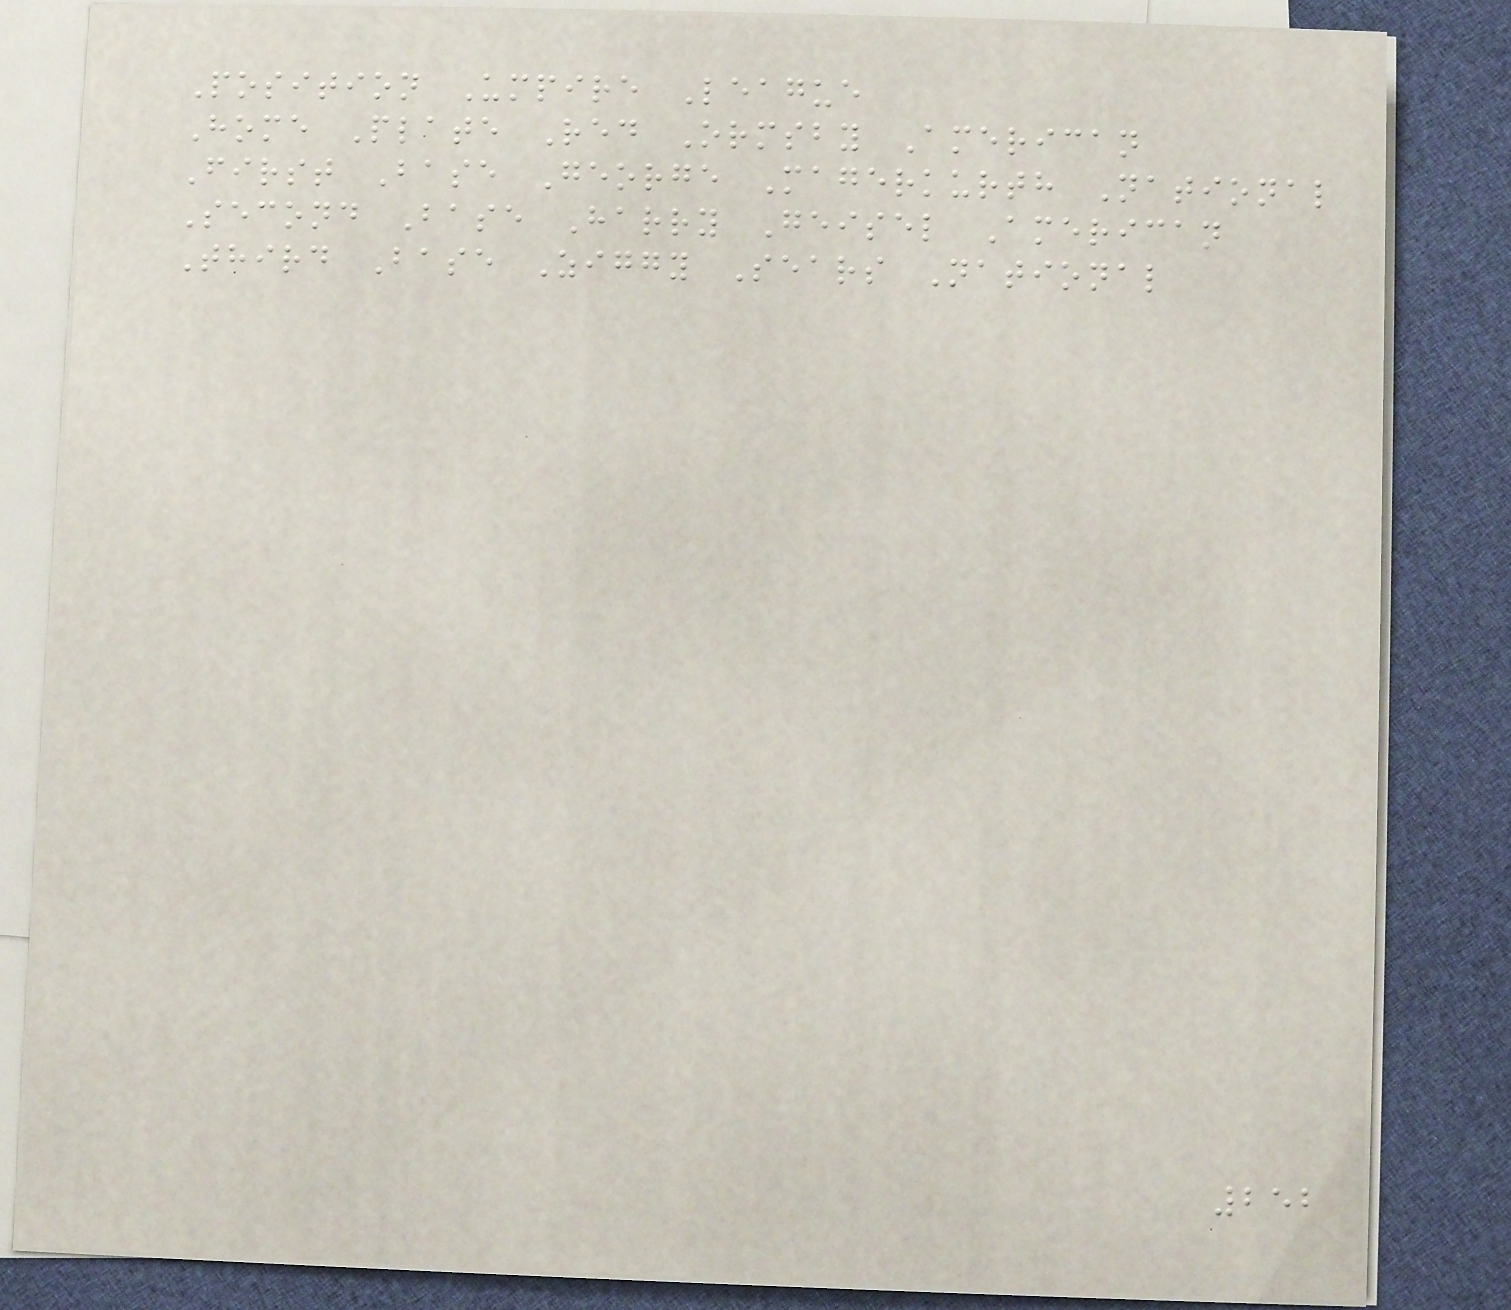Position Umpire League
Home Plate Red Ormsby American
First Base George Magerkurth National
Second Base Harry Geisel American
Third Base Ziggy Sears National
252
